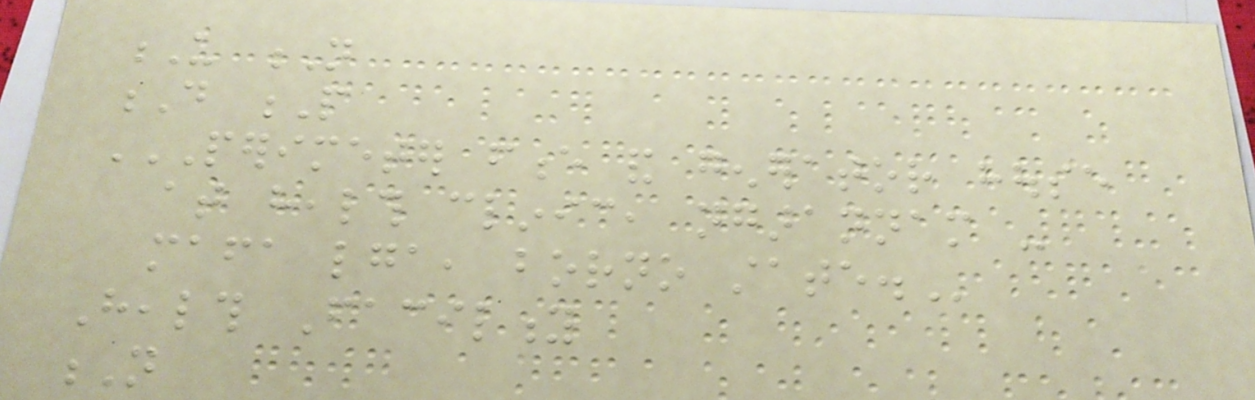U N
D P
PERIMETER FENCE AND GENERATOR HOUSE
AT HEALTH CLINIC, NGARANNAM -
MAFA LGA, BORNO STATE.
Health Facility
N
